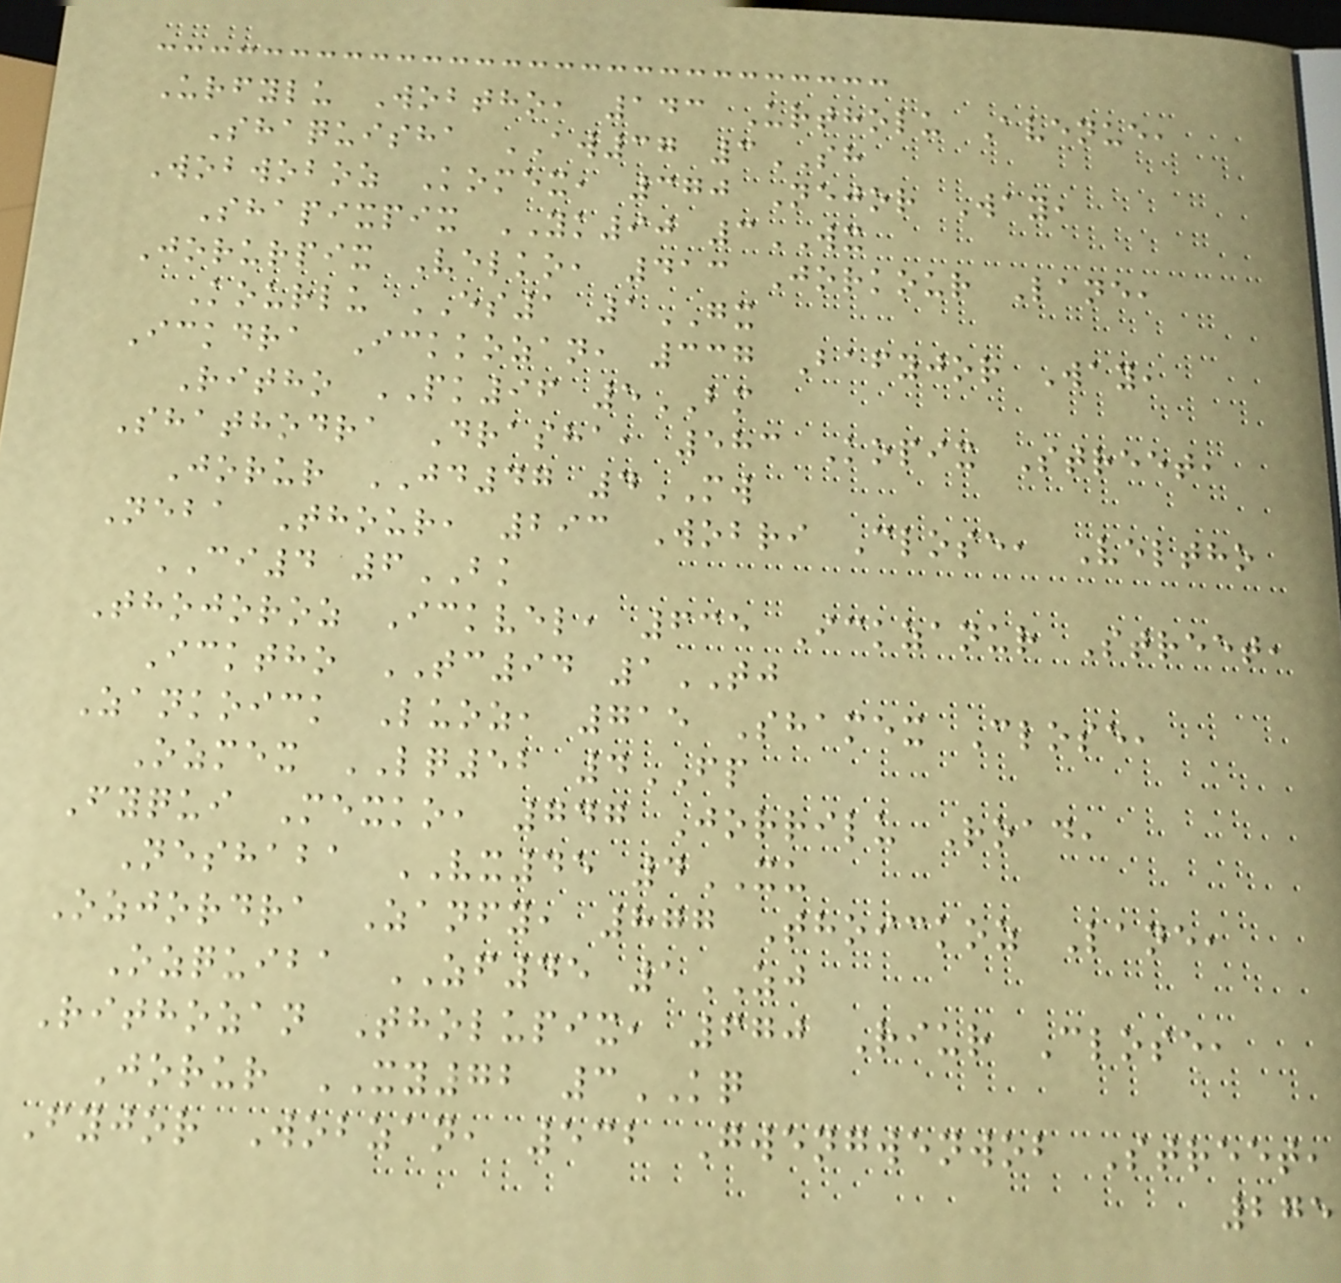Urfylu Wobtho, 143 Urtholu Avenue,
Shaquisha AW37 3SH
Wobwoboz Komex, 370 Nejor Way,
Shapixpix YK90 3WX
Jorurpix Velko, 413 Jorkour Lane,
Kourlu ES1 1GX
Ickdra Ickkozan, 337 Bafyjor Way,
Ritho PK96 5BM
Shathodra Drasha, 583 Kopix Street,
Jorur JD47 4MW
Neba Thour, 293 Wobri Close, Veltho
CI4 6BK
Thojoroz Ickvel, 635 Ickzanur Street,
Icktho TC94 1TJ
Zankoick Luoz, 715 Shamex Close,
Ozmex LQ52 4FP
Fyqui Mexko, 747 Jorrilu Road,
Neshaba VX45 4XU
Ozjordra Zanfy, 877 Thoickoz Lane,
Ozquiba ZF45 1ZJ
Rithozan Tholupix, 670 Riur Close,
Jorur XY72 3KQ
Fyjor Wobzan, 532 Gwengwenwob Street,
275
